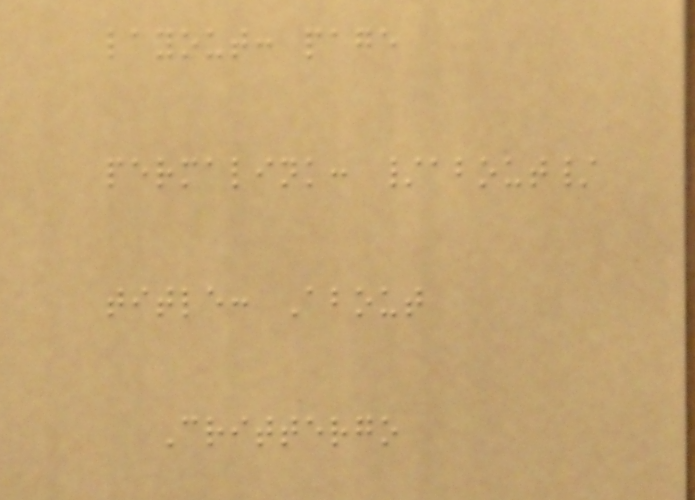layout: page
permalink: /about/
title: About
Crittergo
